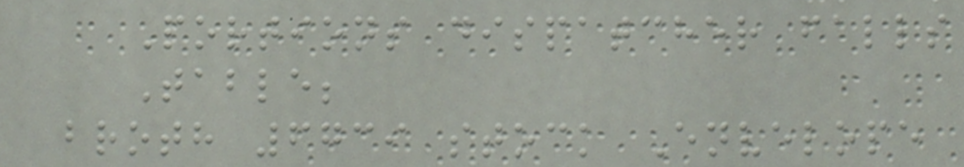Portions dispatcher falls
Table;
broth 6739 stock Envelope
